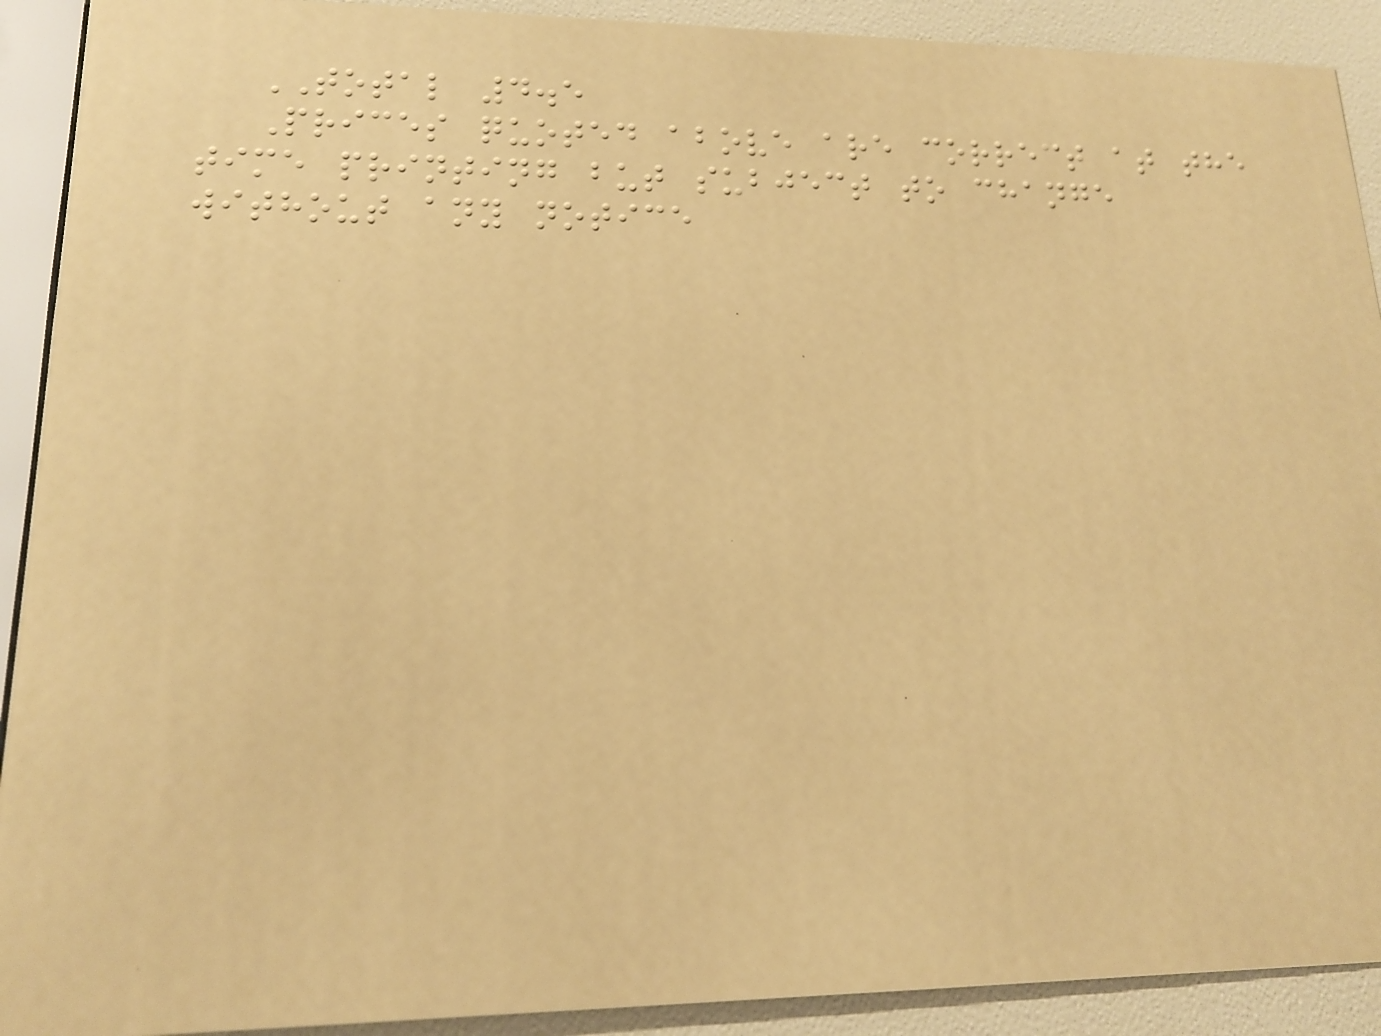TOTAL 4.5
Prices quoted above are correct at the
time printing but subject to change
without any notice
